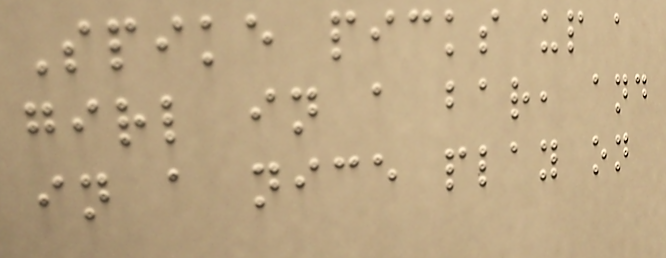Spike picks up a
girl in a bar, and
in a nice play on
